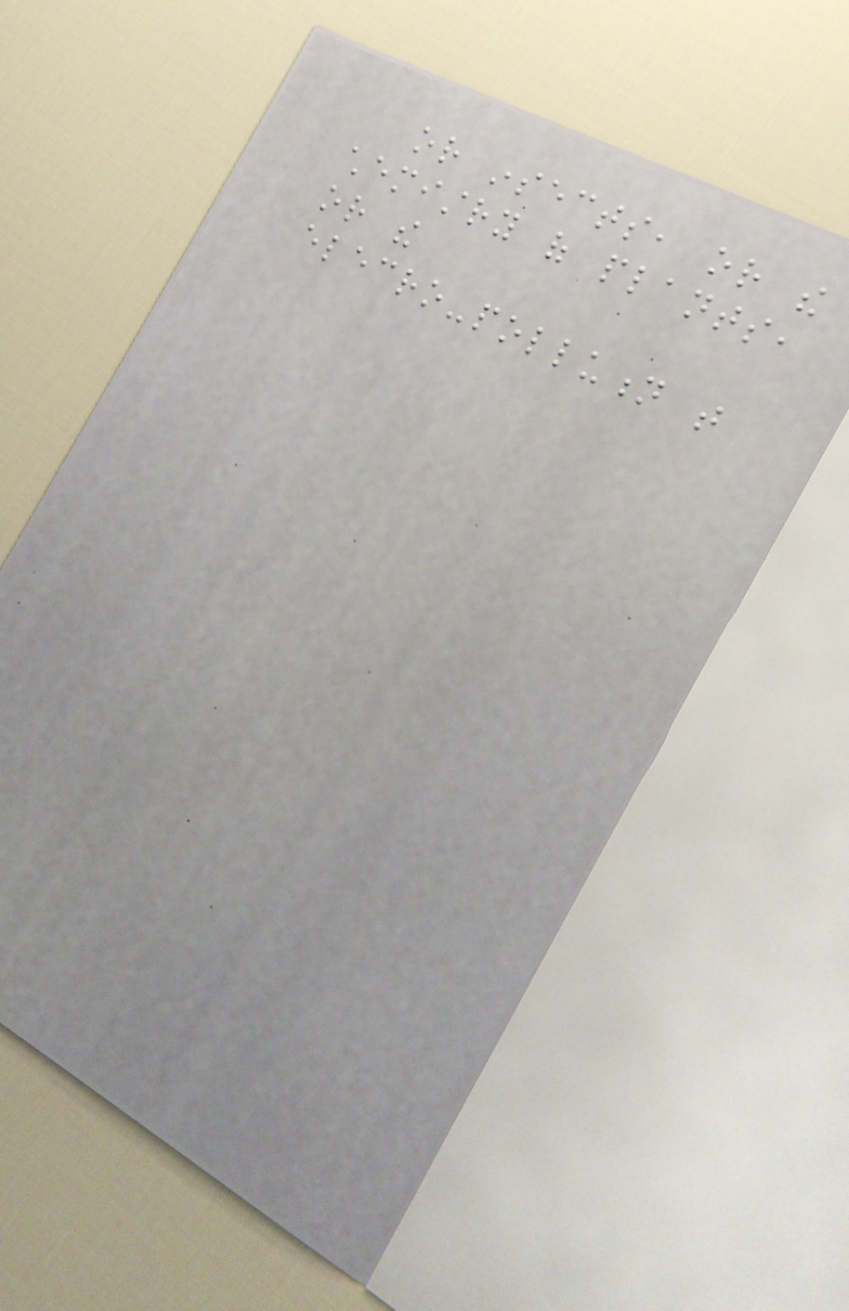or insects, or the
chemistry of plants,
or the
elecro-pollution that
